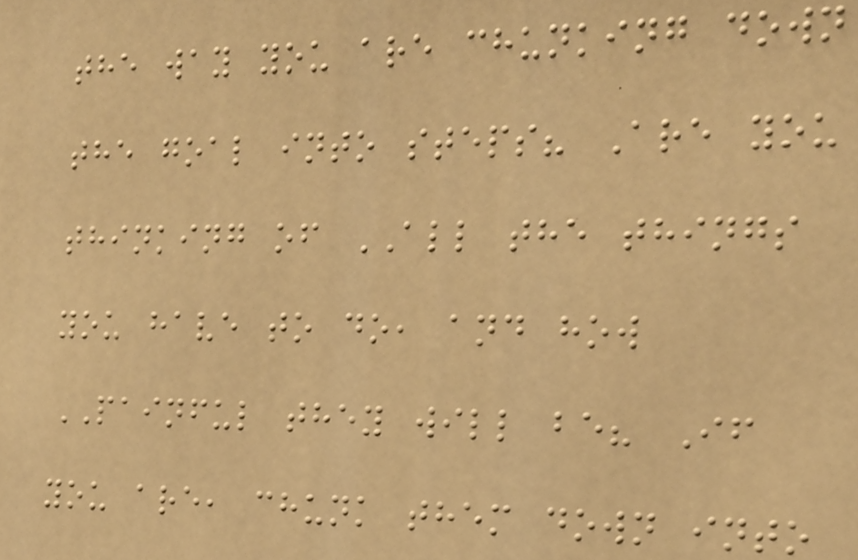the way you are chunking down
the goal into steps? Are you
thinking of ALL the things
you have to do, and how
PAINFUL they will be? If
you are, chunk them down into
